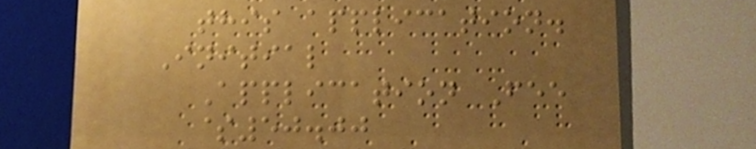this application.
Initial
Application Fee
$50.00
